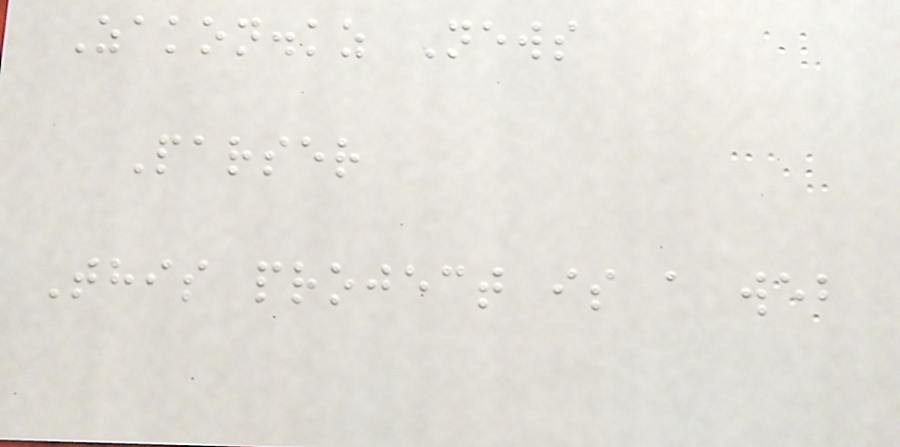Zakon.kz News
Parser
This project is a web
